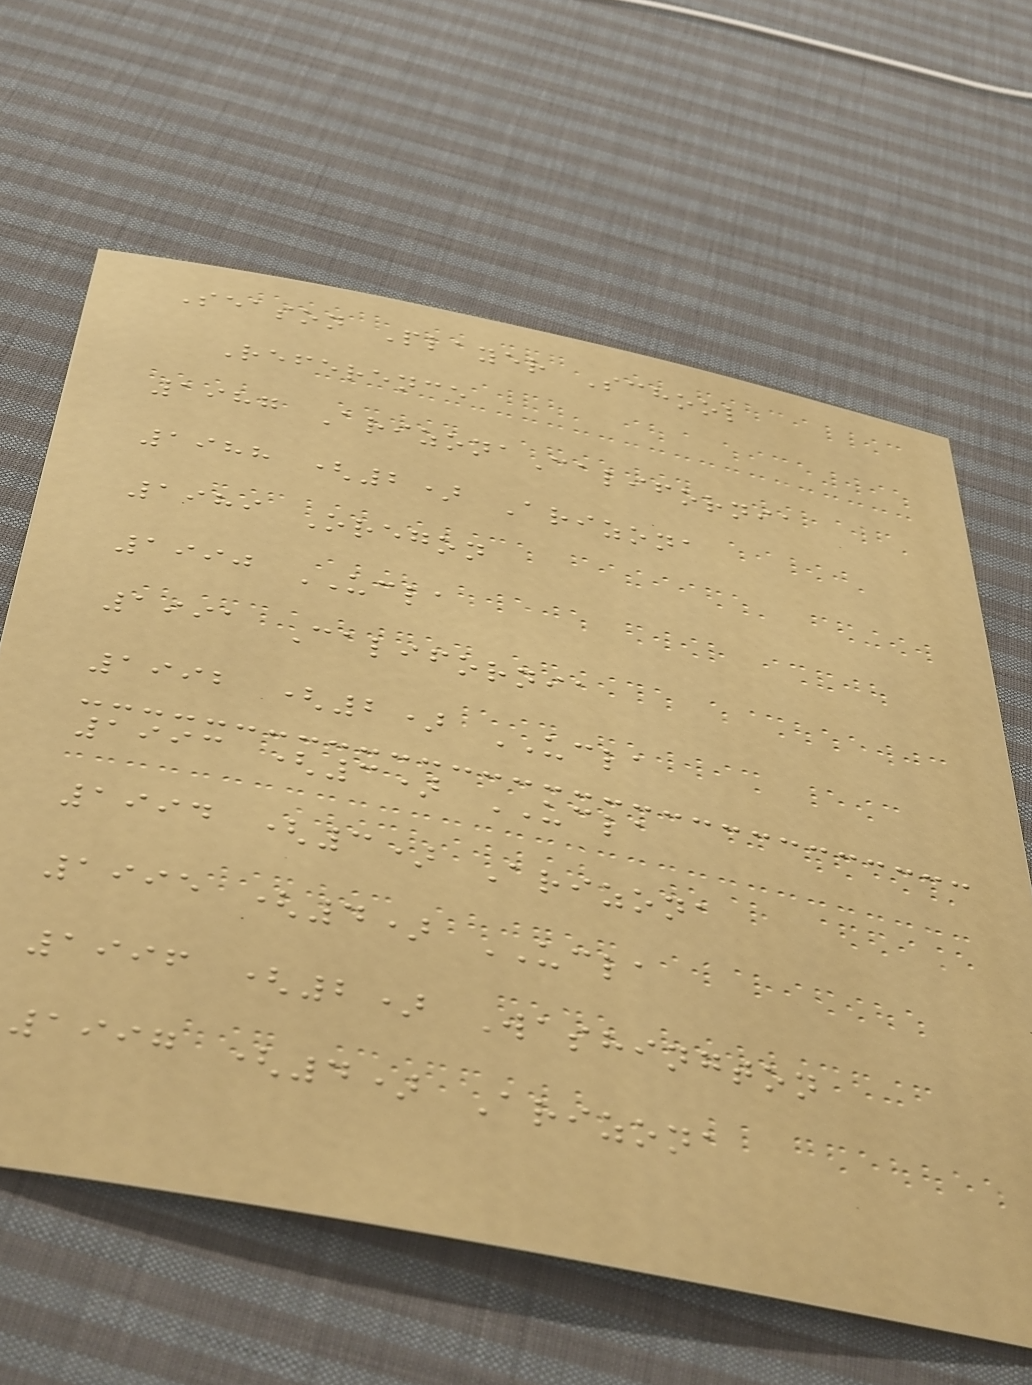Season Player School
Reference
1987 ArizonaCalifornia
1988 (2) Arizona
1989 Oregon
1990 UCLA
1991 California
1992 (2) UCLA
1993 (3) UCLA
1994 (3) Arizona
1995 (4) UCLA
1996 (2) Washington
1997 (4) Arizona
